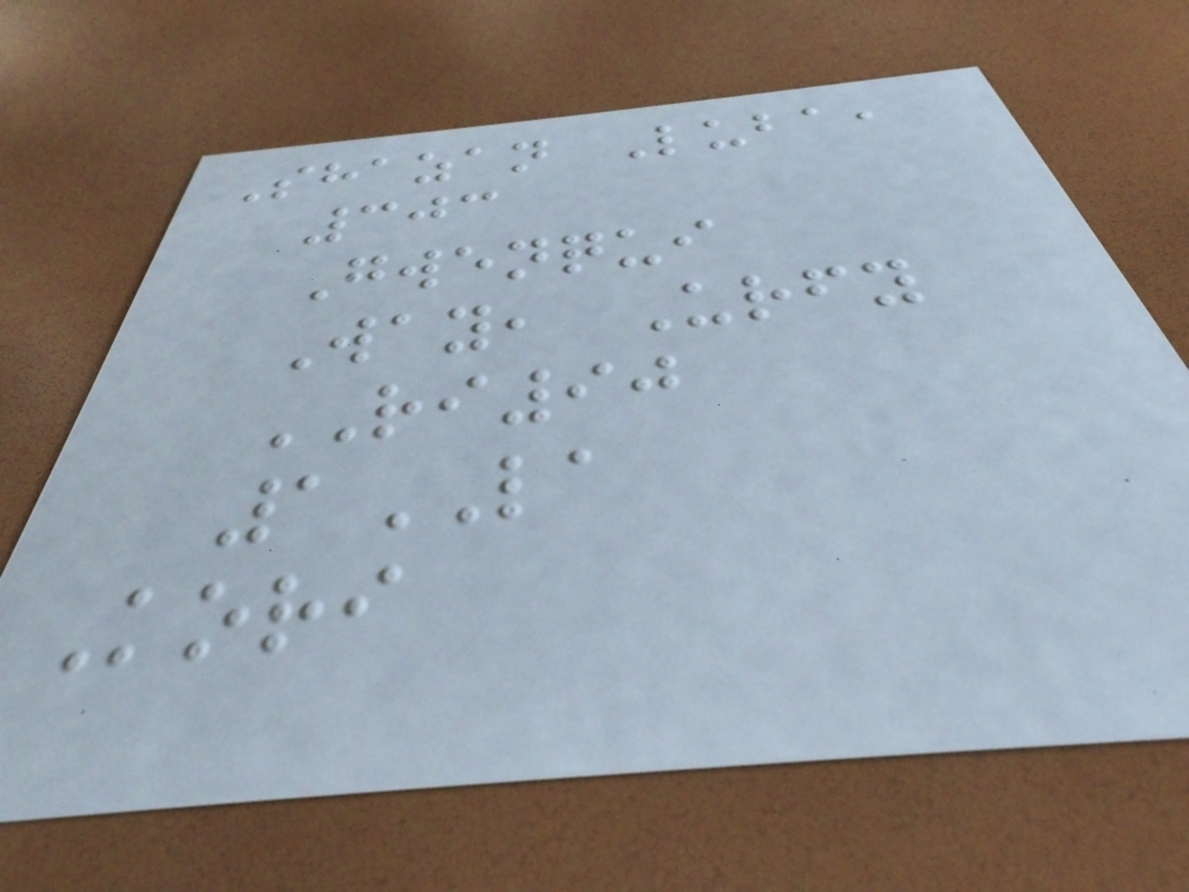Shazan Luba,
303
Gwenqui
Way, Urfy
RI90
1LA
Kori
